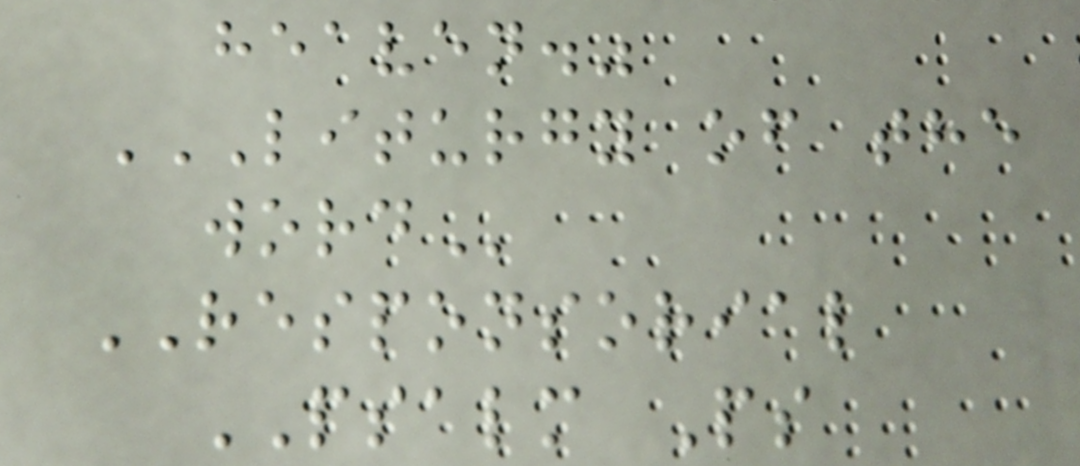heaven."
LITURGY OF THE
WORD
RESPONSORIAL
PSALM Ps
